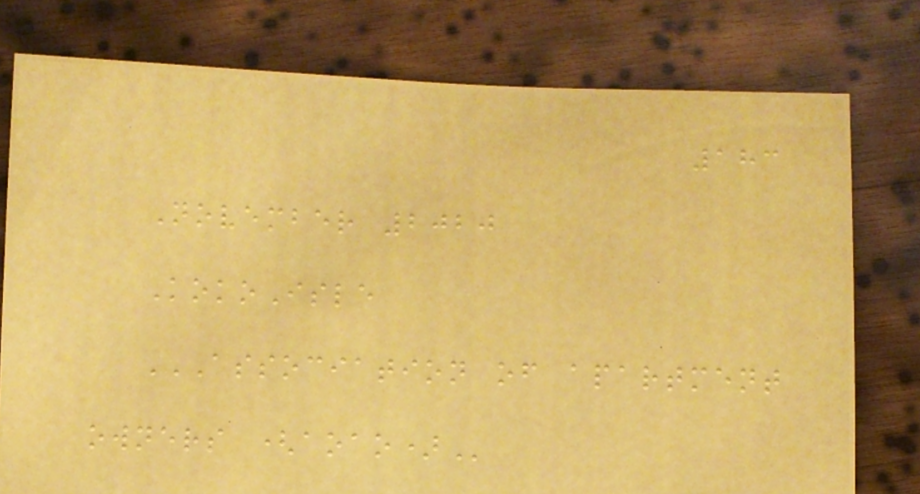183
November 2020
KokoIsle
ASSOCIATION OF APARTMENT
OWNERS (AOAO)
